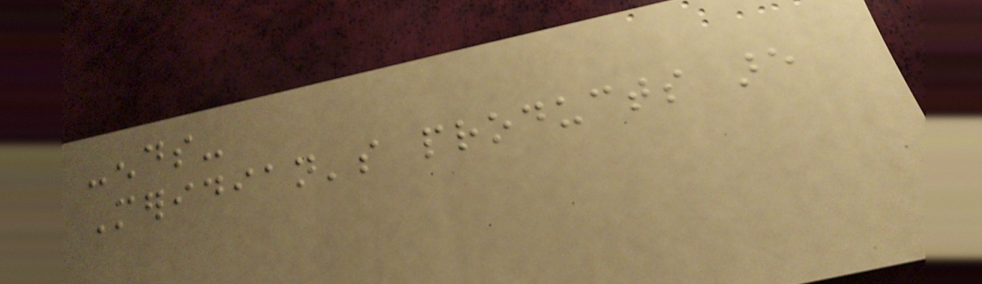-ends-
Meridian's products are
